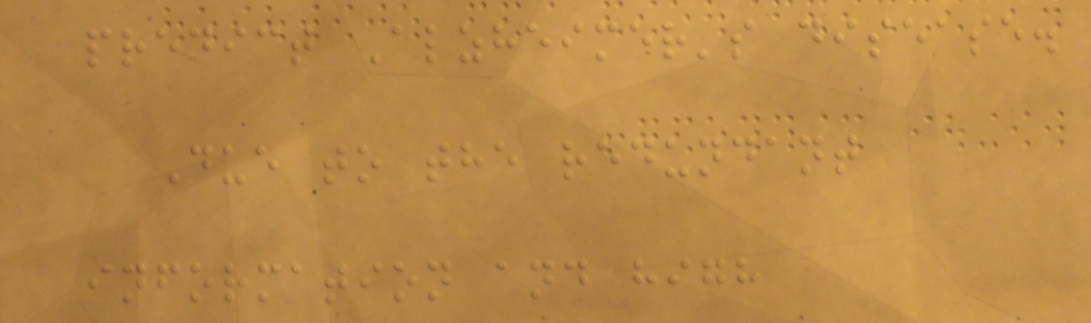predict Alzheimer's disease.
Due to the redundant
information and high
